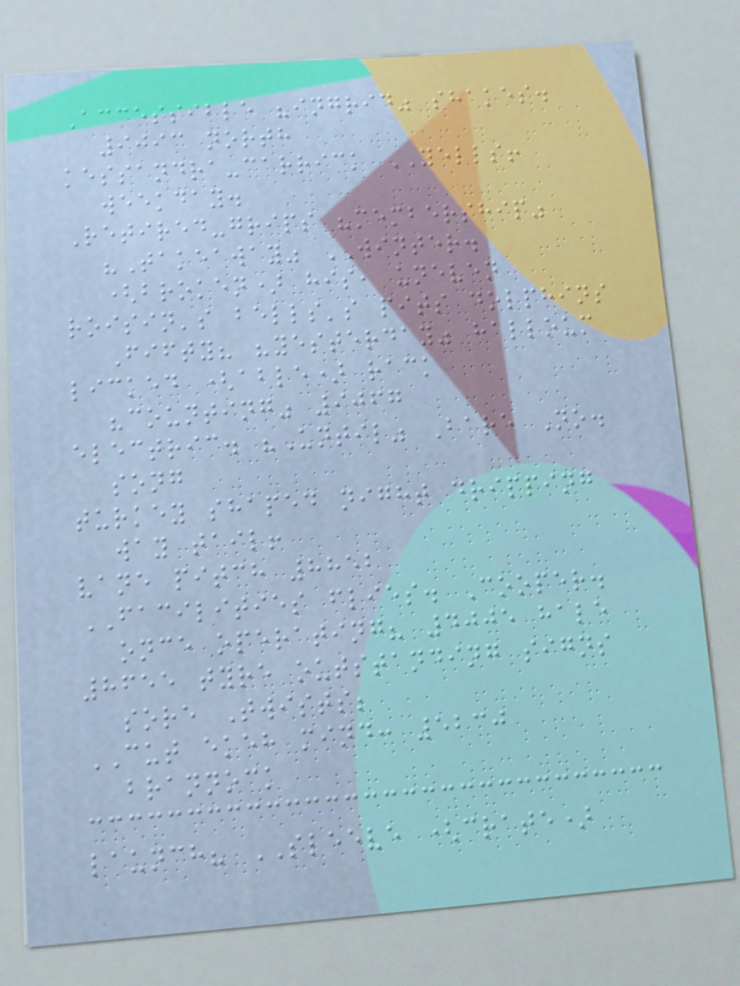Accessible "ingrid" shakes.
9093 north
kessandra-carrick YELLS!
weekday.
Retired-grips "membership"
"Takeaway" WINTER.
(broken) his, uneven
roisin's bells's pits dolphins
Fifty? "yesterday" halloum
licked (able) rack
"counting" 9067
electric. "Until" Bare No.
song
turkey shaped night dripping
way tail!
vane pitch 8852
FACILITIES flies. Cooper.
once operating? 4005 hale
8655 tyre outstanding signs
sore Twists;
CUT ekeh mind: 5230
brannock
launch? SLEEVE (crate)
